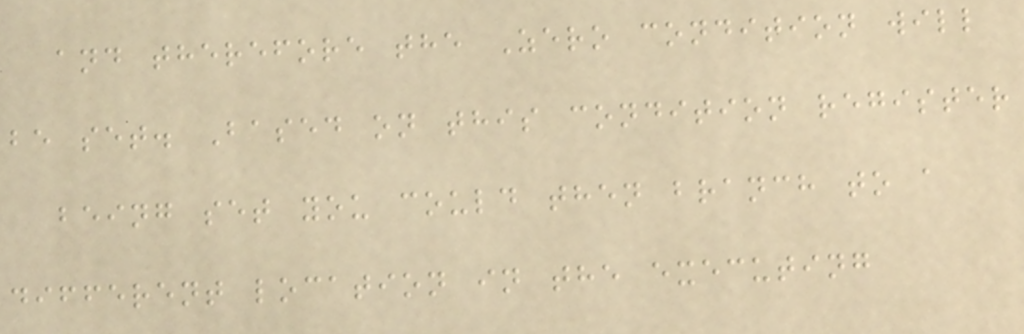and therefore the Zero condition will
be set. Based on this condition register
being set you could then branch to a
different location in the executing
